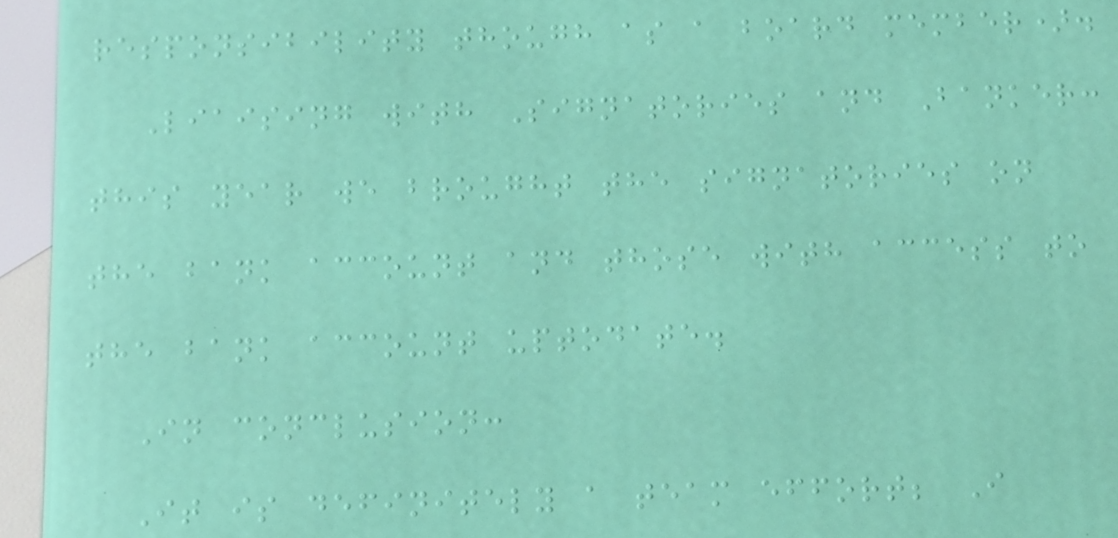responsibility though as a board member).
Liaising with Signatories and Banker:
this year we brought the signatories on
the bank account and those with access to
the bank account uptodate.
In conclusion:
It is definitely a team effort; I
